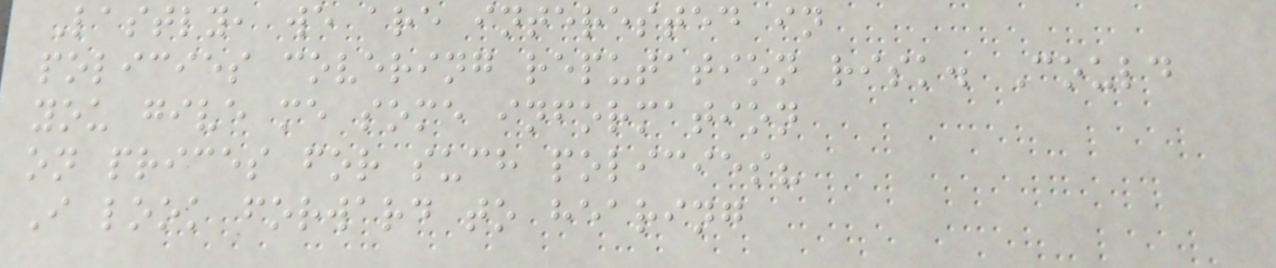Lastly, we are interested in
policies covering reputation risk. Could
you give me some information
on prices for such policies?
I look forward to hearing
